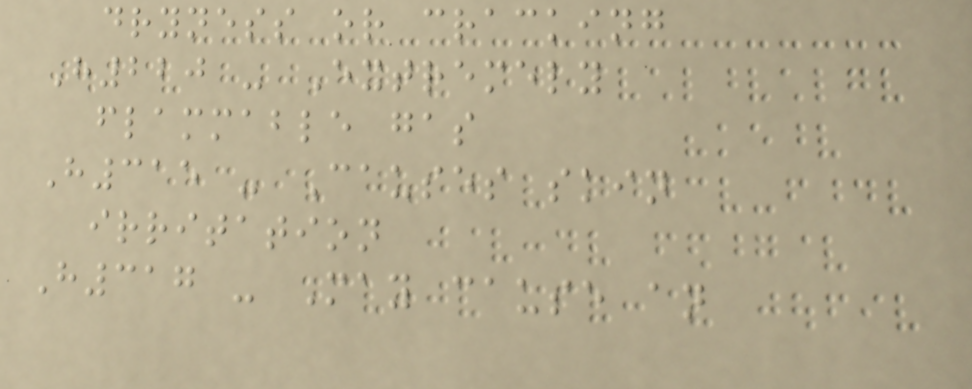dryness or cracking
H220 - Extremely
flammable gas
H315 - Causes skin
irritation
H317 - May cause an
